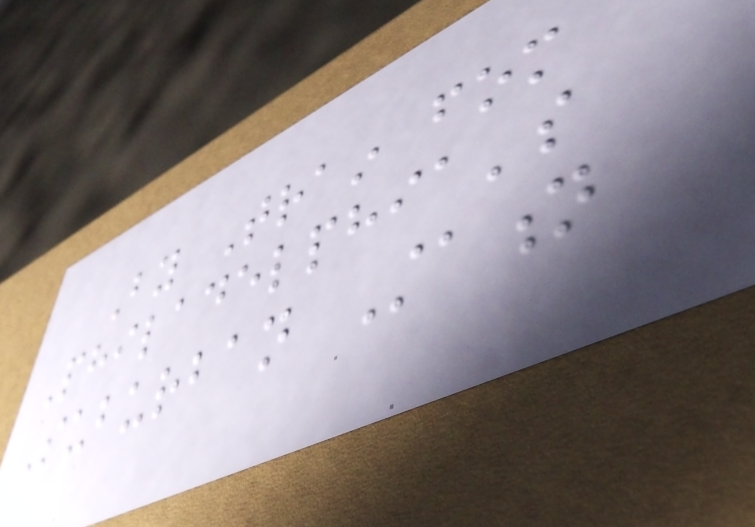By Train fom
Philadelphia's
Suburban Station
